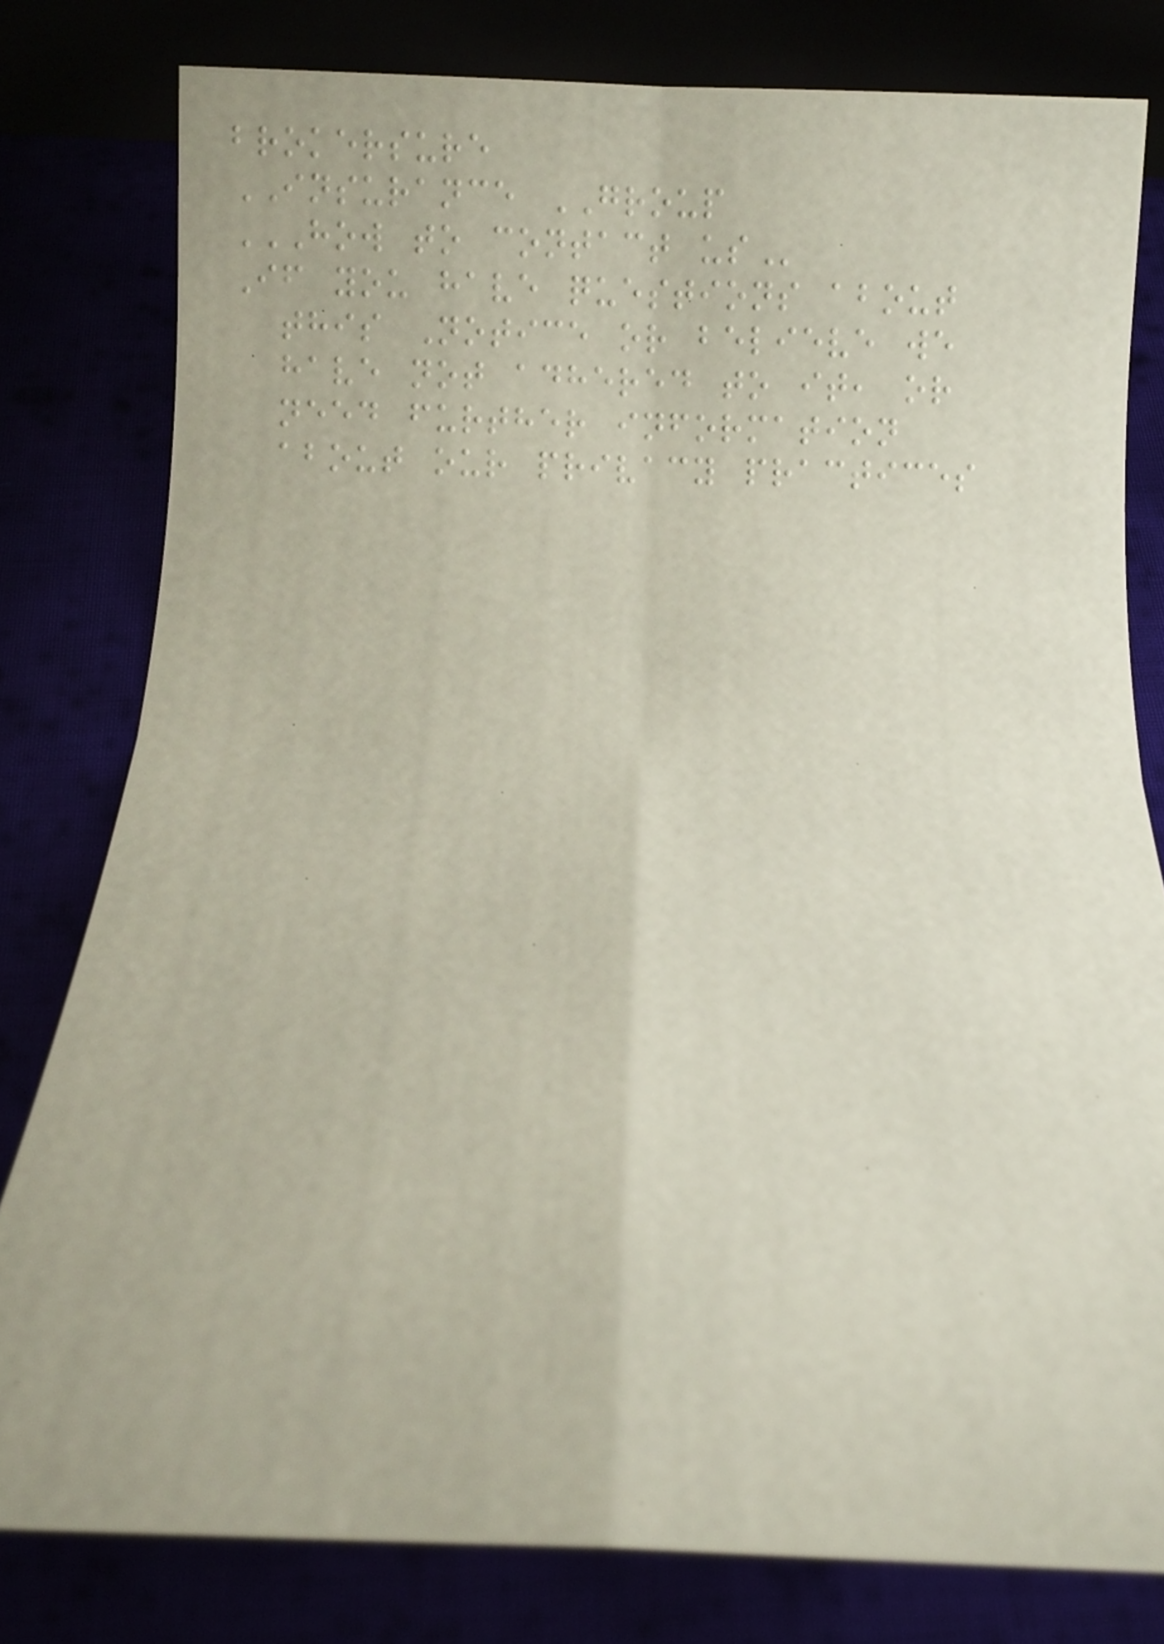brokersure
INSURANCE GROUP
HOW TO CONTACT US
If you have questions about
this Notice or believe we
have not adhered to it, or
need further information
about our privacy practices
